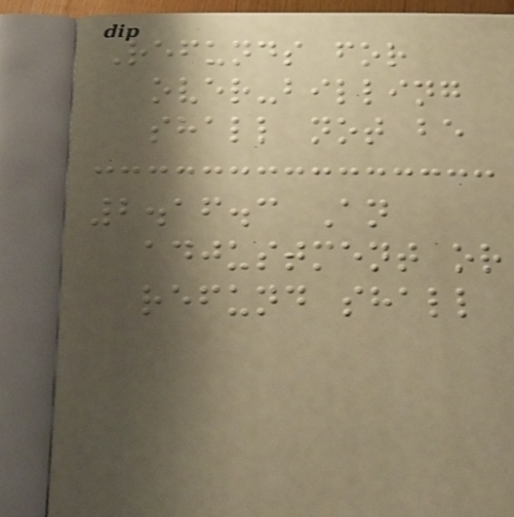Refunds for
over-billing
shall not be
2.16.3 An
adjustment or
refund shall
